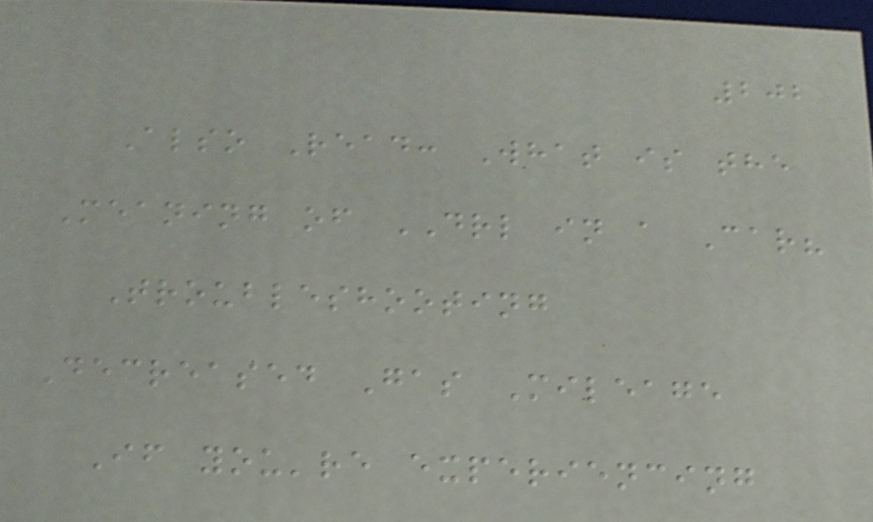202
Also Read: What is the
Meaning of DRL in a Car?
Troubleshooting
Decreased Gas Mileage
If you're experiencing
